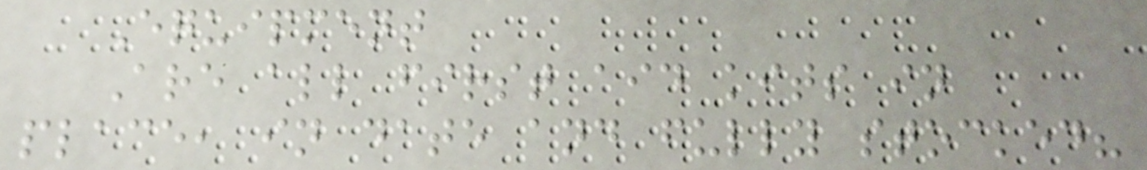Equipment
Are all first aid kits in
place, in date and fully stocked?
